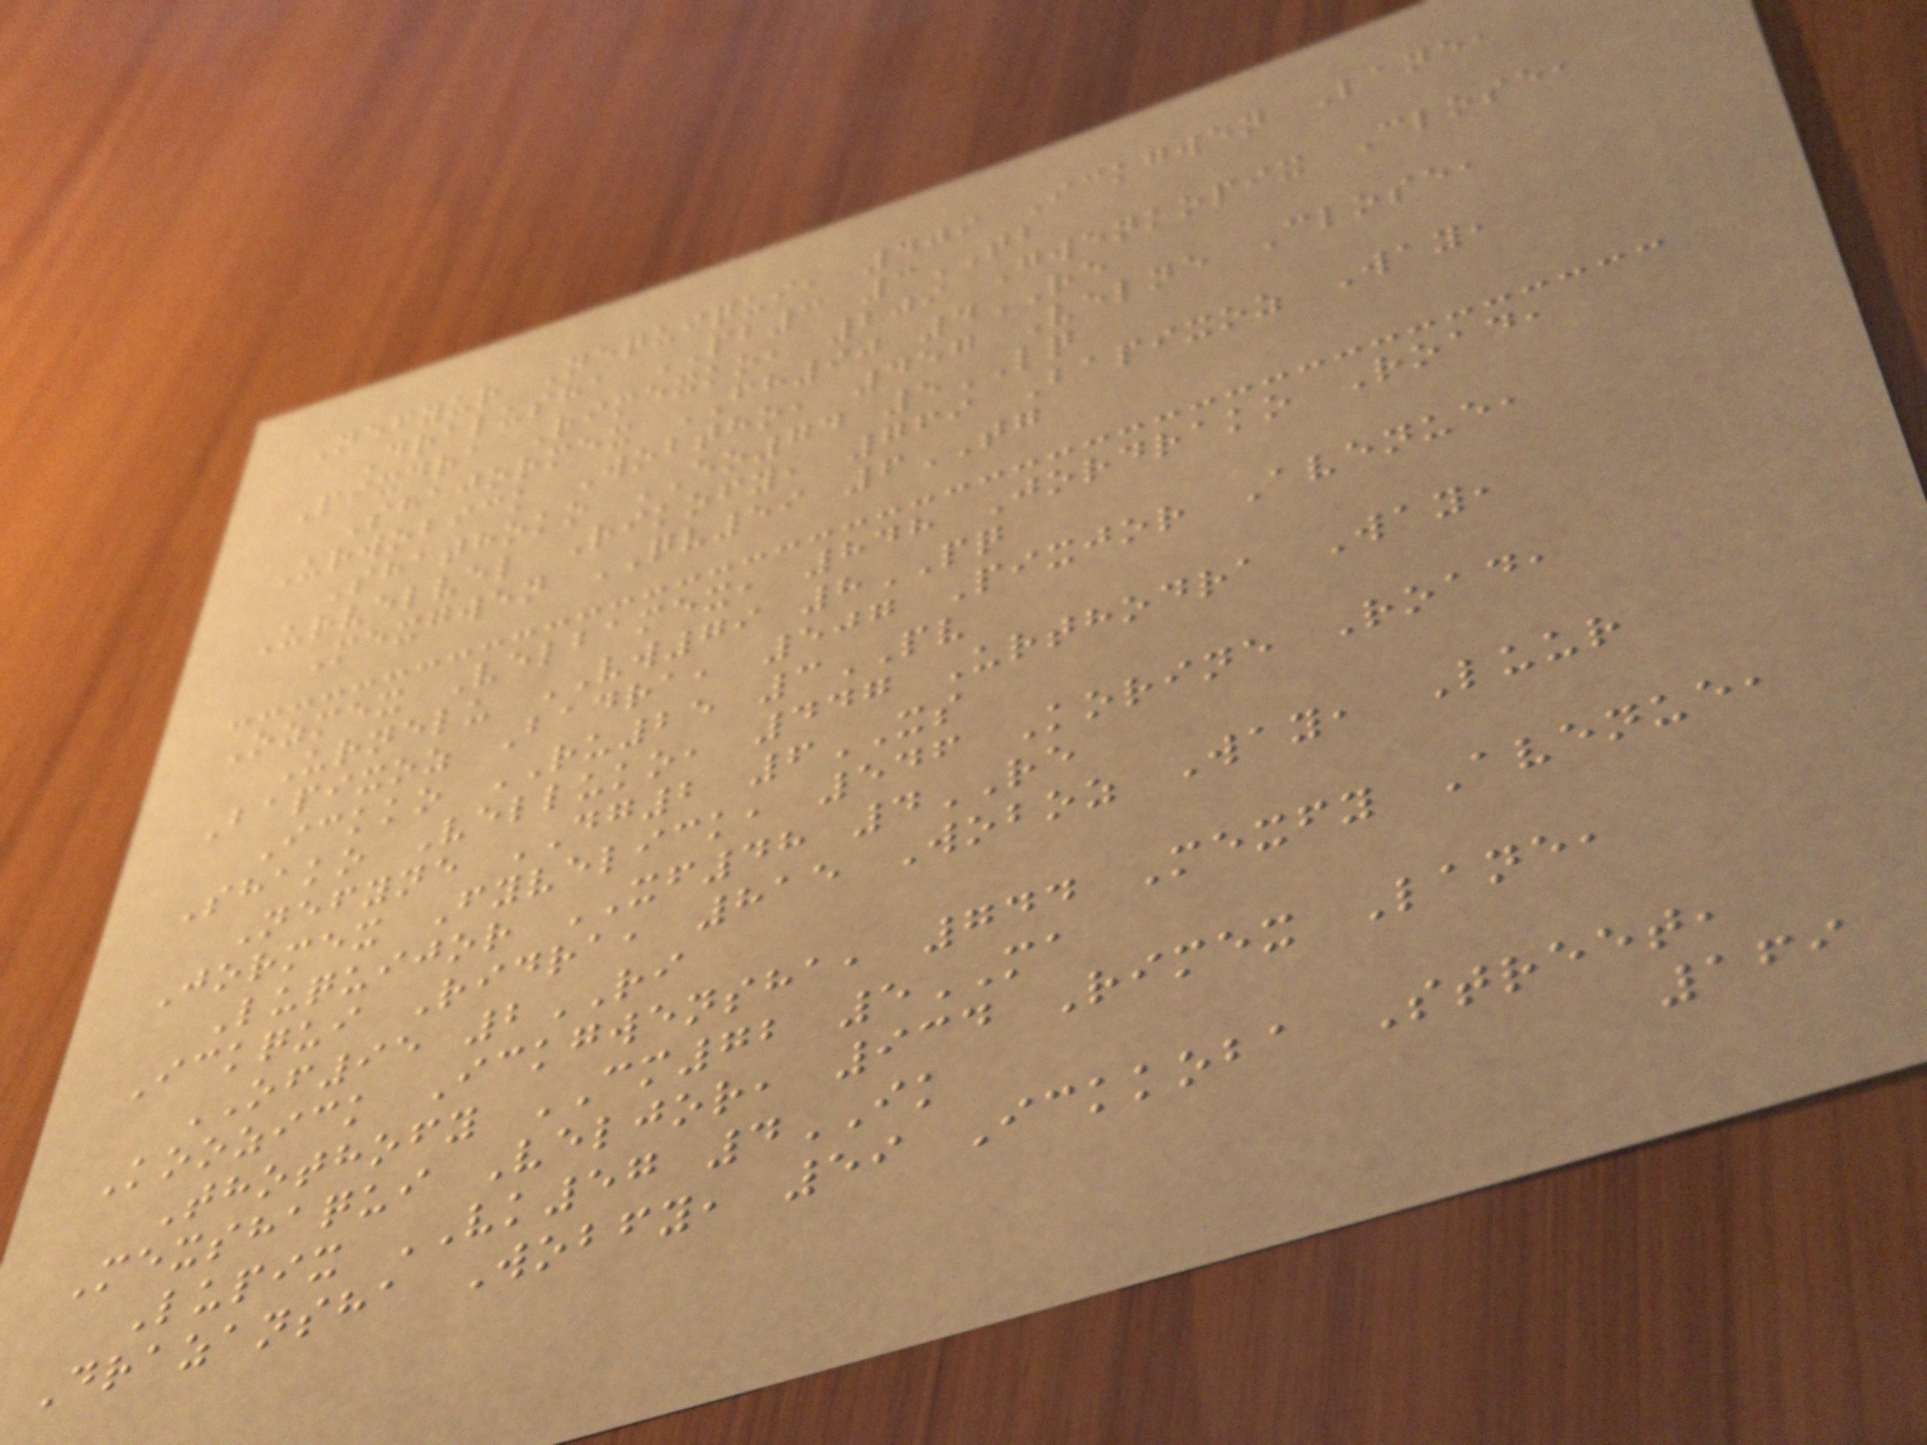Nefyur Nequiqui, 409 Ickgwen Lane,
Dralusha PB3 3TB
Pixdra Rimexko, 209 Gwenkopix Close,
Shajormex FH90 4RE
Urwobick Wobtho, 457 Velne Close,
Shathoko EO74 5LQ
Urvelvel Rikofy, 769 Bapixoz Way,
Mexgwen QV59 6TG
Ozmex Velbamex, 848 Jordrako Road,
Urnelu VW79 8PQ
Bapixoz Badra, 507 Pixjor Avenue,
Ickko RU25 3PV
Shako Velluko, 447 Urthodra Way,
Nefyne DG2 6XS
Jormex Fyvelick, 546 Korine Road,
Luquijor XF48 4RE
Ickqui Ridra, 815 Woboz Way, Luur
OF95 2RI
Koozick Ickgwensha, 744 Mexfy Avenue,
Thothofy CM72 5MA
Mexshaqui Veljor, 934 Rimex Lane,
Lupix VK57 4IK
Drazansha Wobfy, 59 Ickkoba Street,
169
